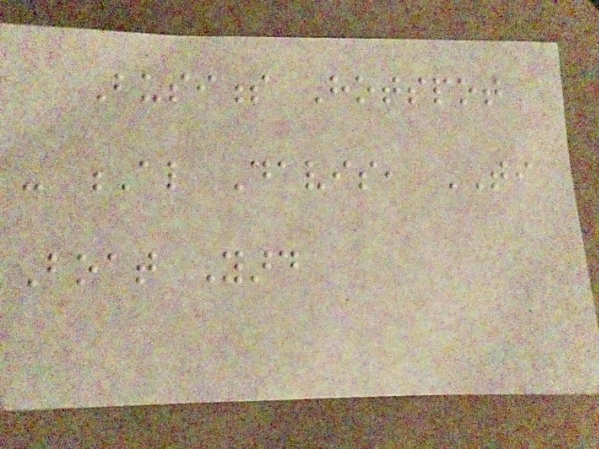Business Hotspot
- Al Davis, TI
Boat Yard
